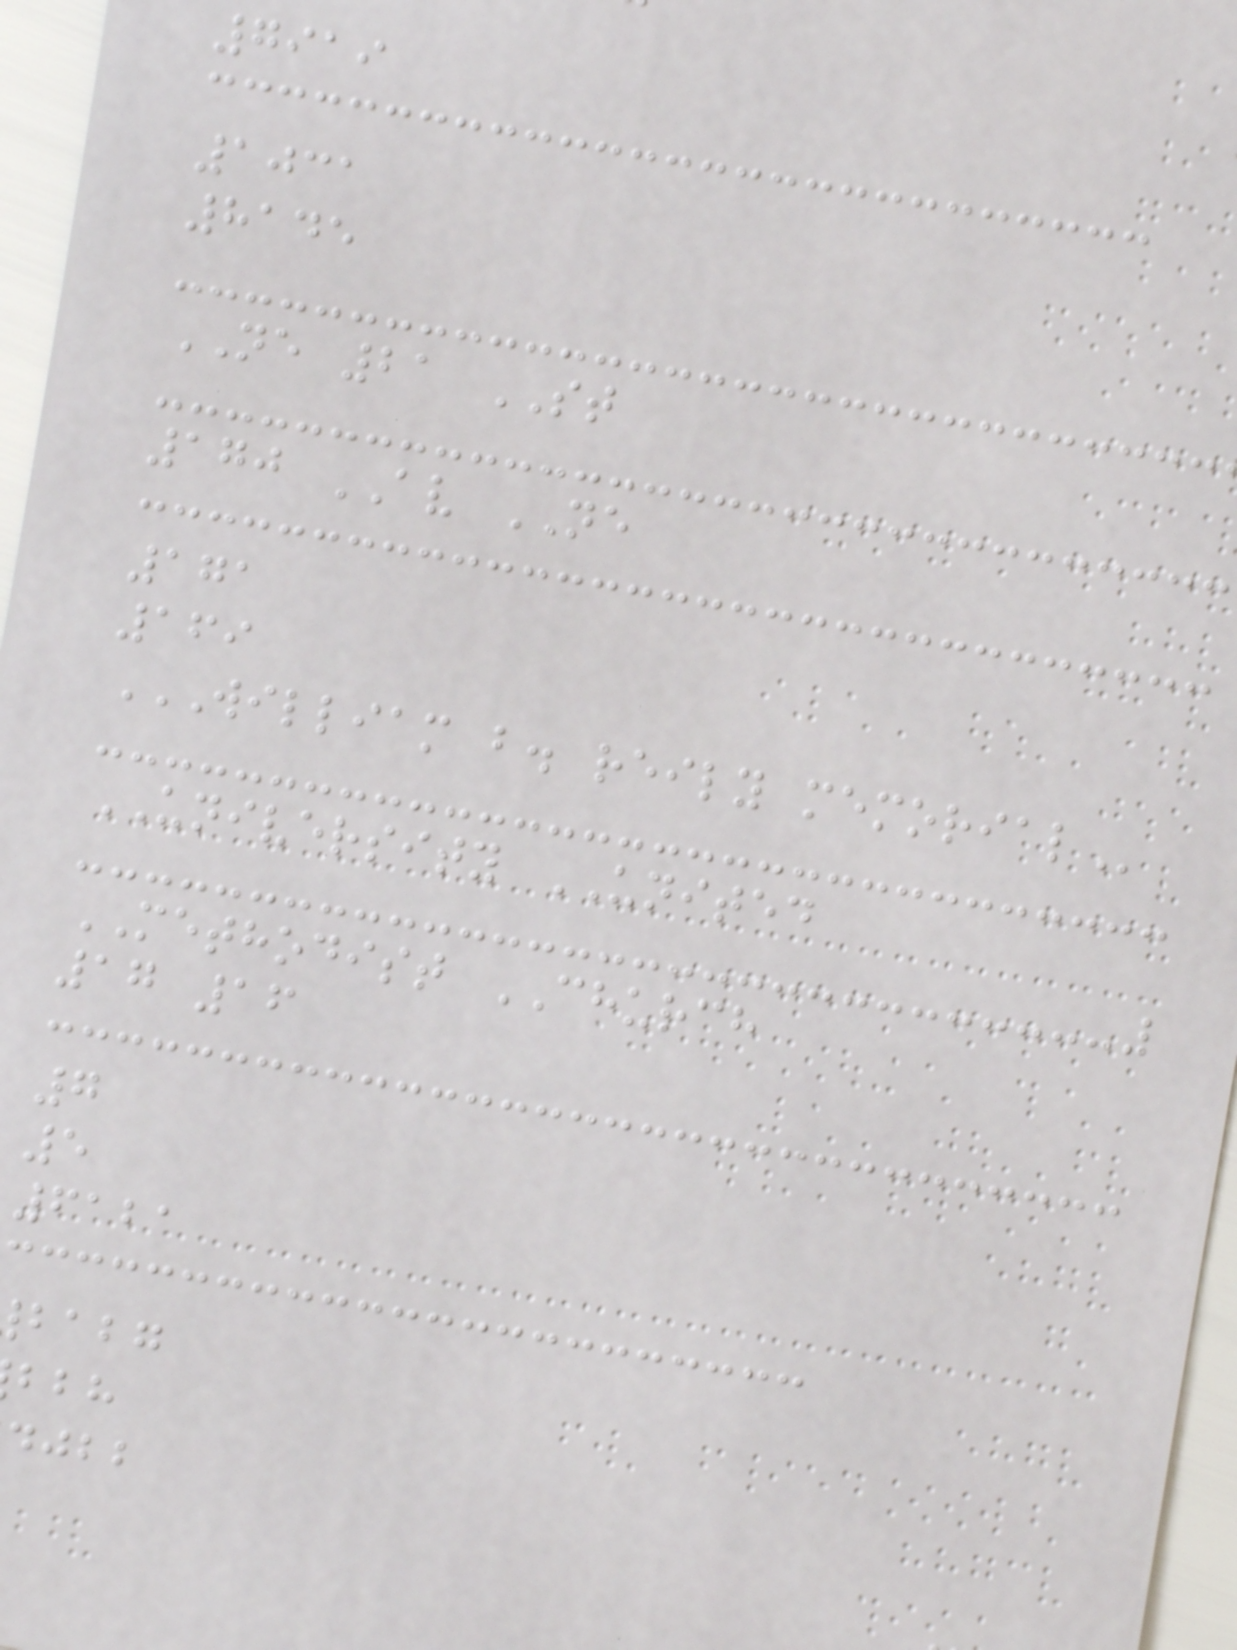7919
1031
8145
NE 21 ST
170 AV NE
171
169
WILLIAM B. REILY MEMORIAL
UNIVERSITY UNITED
METHODIST CHURCH
17 16
7
5
6121
babg
djbb
